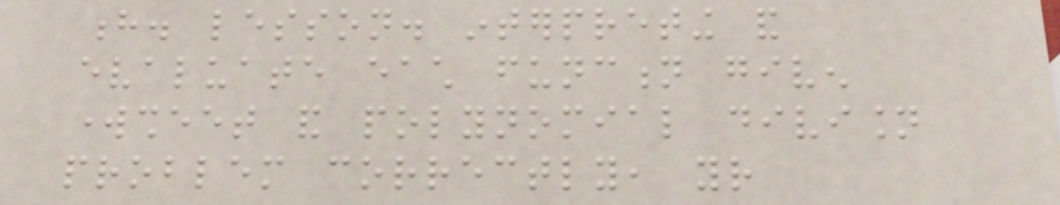h. lesson. interpreting and
evaluate each function given
worksheet and polynomial division
problem correctly, your
